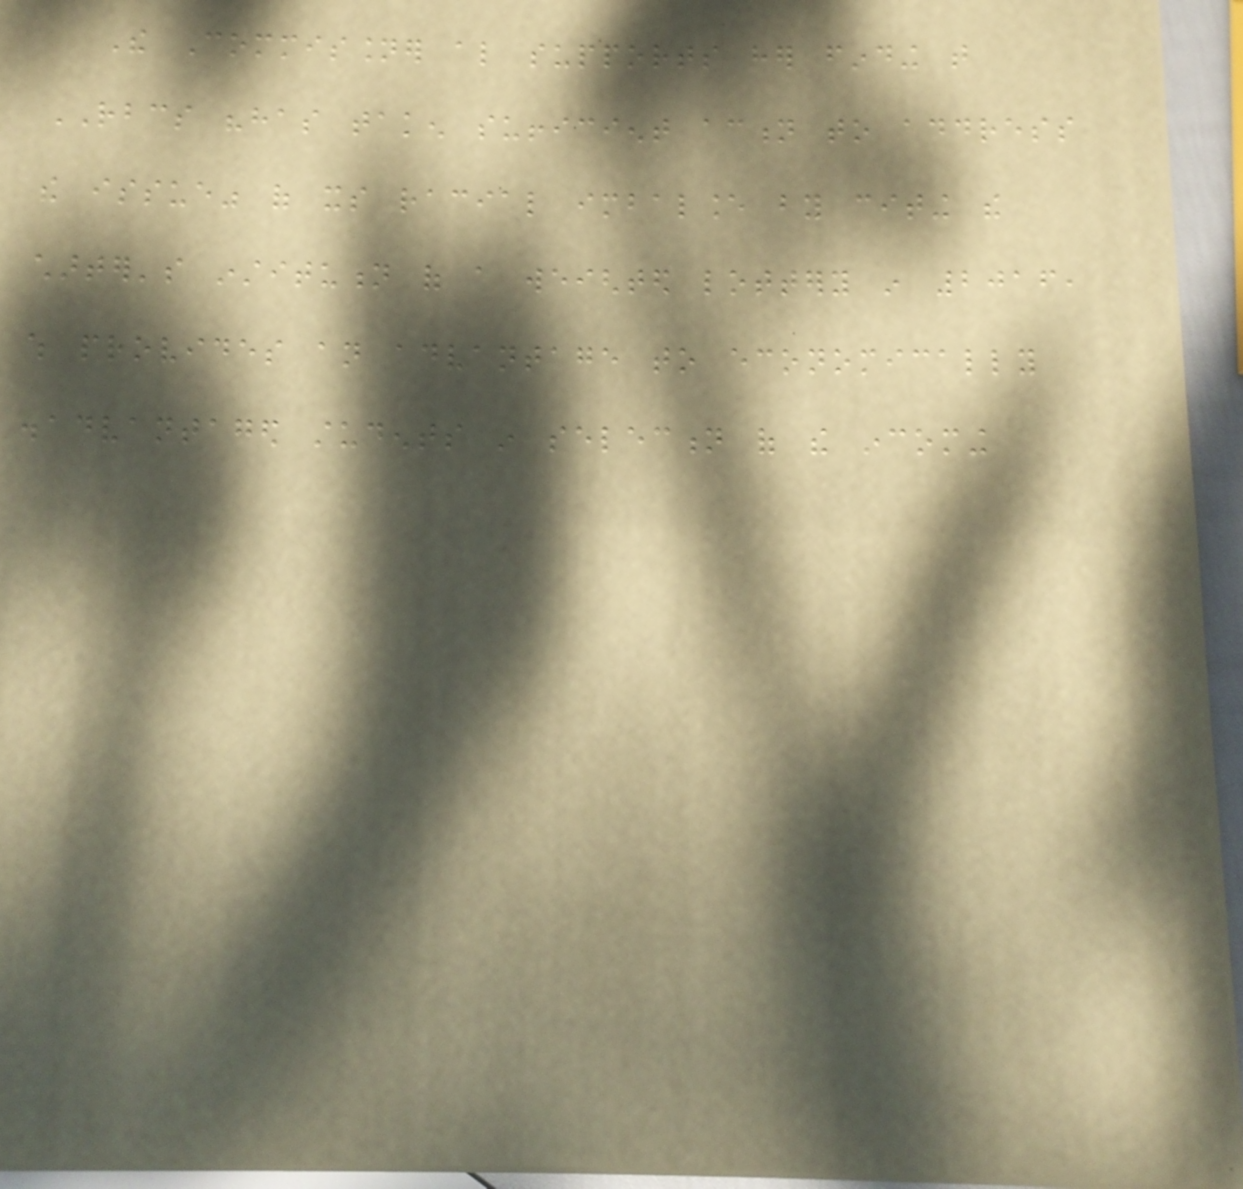The Commissioner also supports her finding that
RBCS "has taken sufficient action to address
the issue" of its racial imbalance by citing the
charter's institution of a weighted lottery in 2016,
which provides an advantage to economically
disadvantaged students in selection of the incoming
